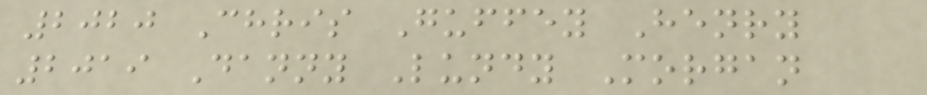2020 Chris Guffey Henry
2019 Danny Lundy Morgan
